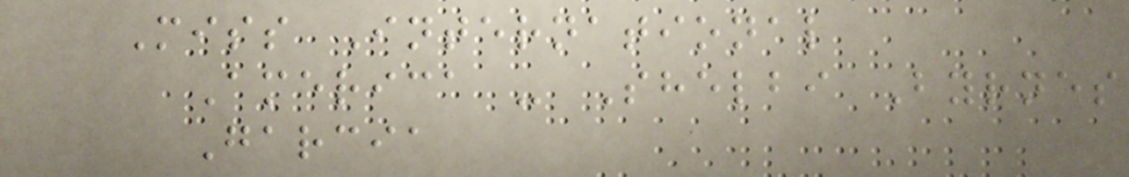Miss International
America - Shelbi Byrnes
Garcia
